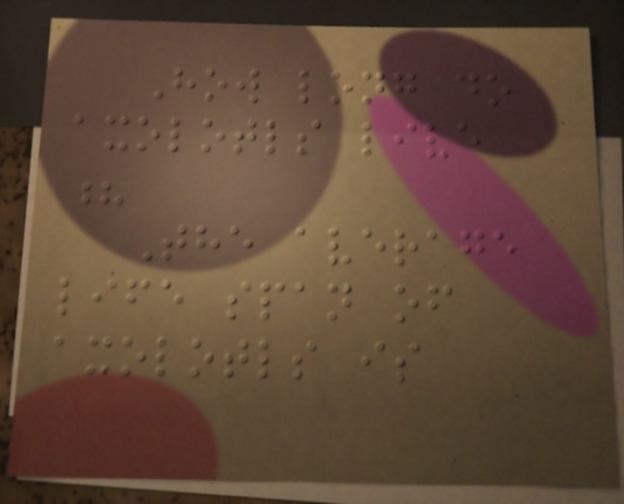How long do
axolotls live
?
The average
life span of
axolotls is
